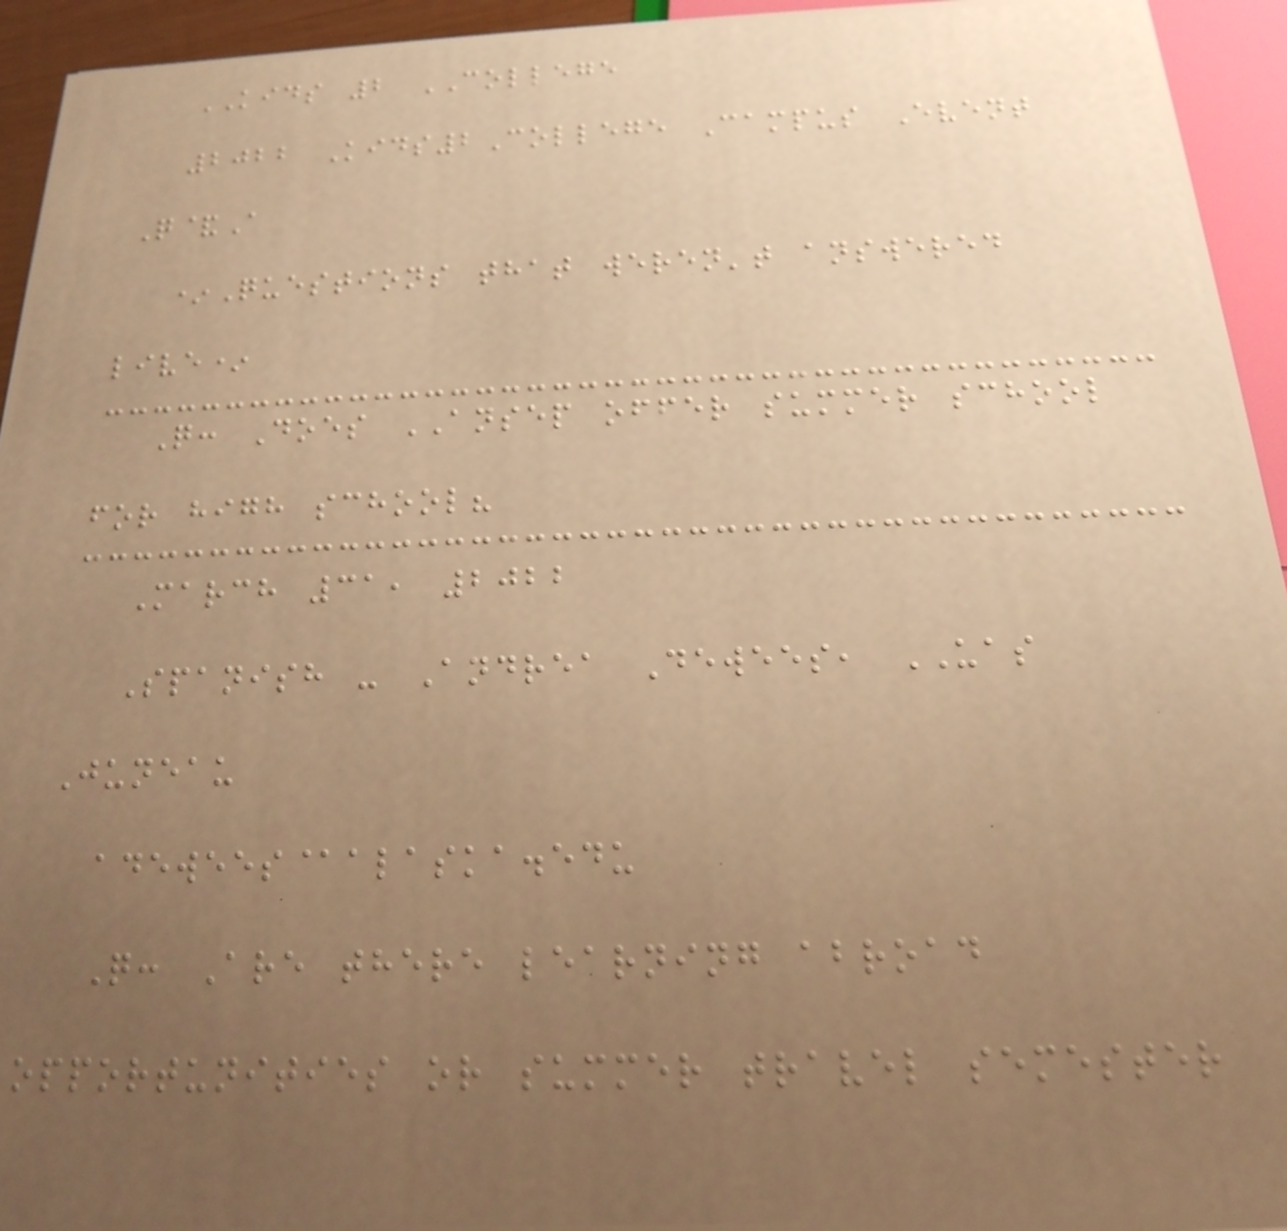KIDS 2 COLLEGE
2022 Kids2College Campus Event
Q&A
*Questions that weren't answered
live*
Q: Does ANSEP offer summer school
for high school?
March 31, 2022
Spanish - Andrea Dewees, UAS
Juneau
adewees@alaska.edu
Q: Are there learning abroad
opportunities or summer travel semester
